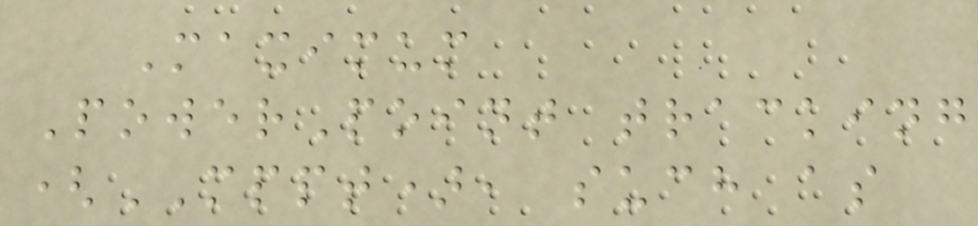Maximum
PowerPoint tracking
(MPPT), such as
